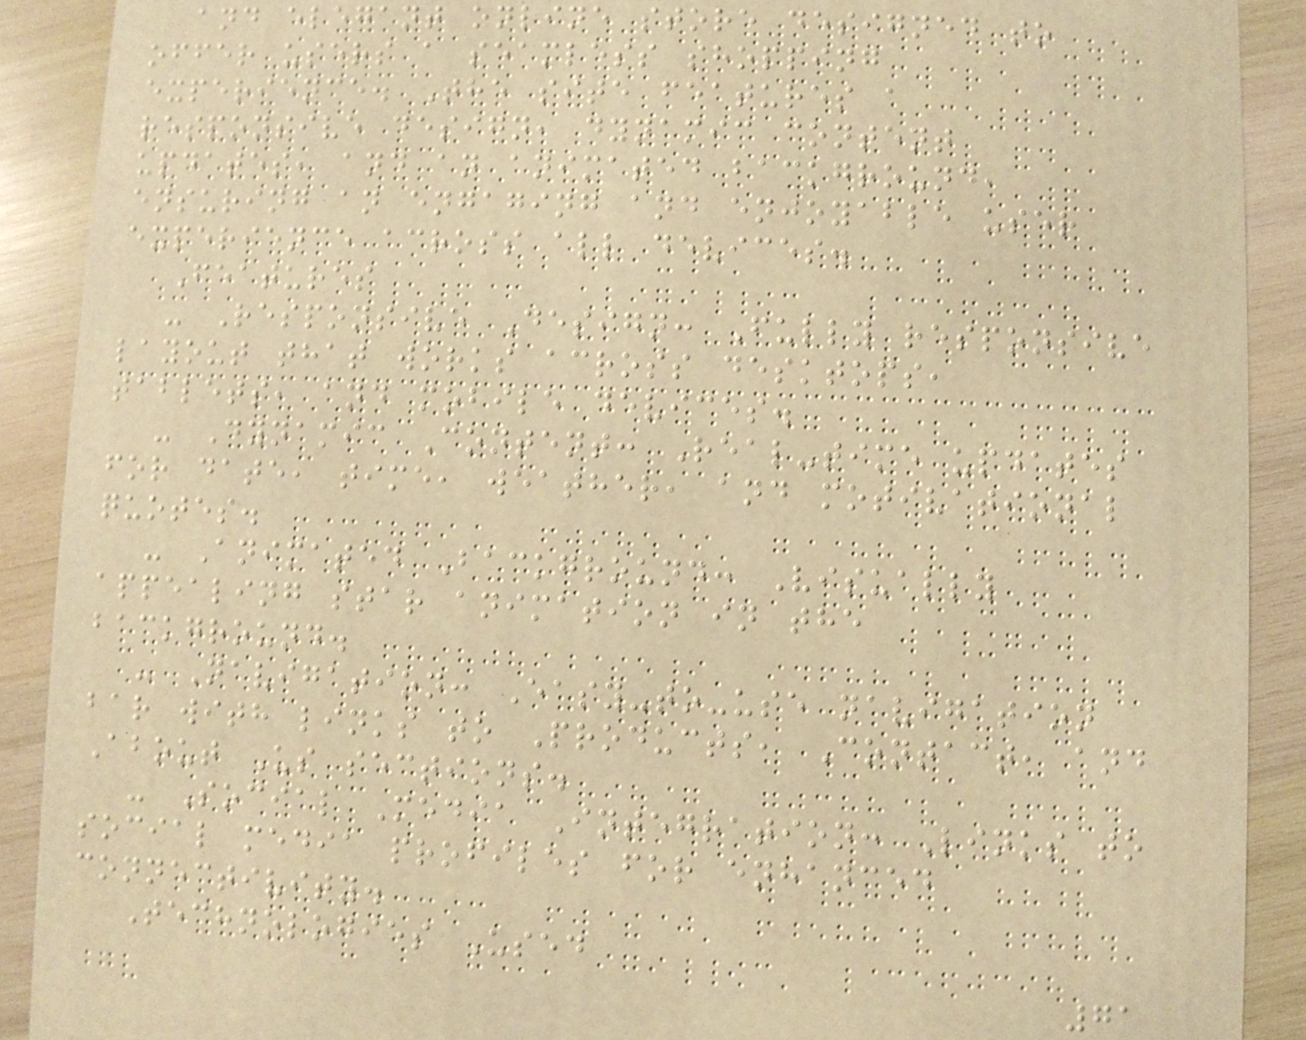and elegant online store designed to
offer users a seamless shopping
experience. The site features a
responsive design, dynamic content
updates, and an animated background,
ensuring an engaging and enjoyable user
experience across all devices.
Features
- Responsive Design: Fully responsive
layout that works across desktops,
tablets, and mobile devices.
- Dynamic Content: Real-time updates
for date, time, weather, and motivational
quotes.
- Animated Background: Visually
appealing star animation in the
background.
- Navigation: Easy-to-use navigation
bar with links to Products, Contact, and
About Us sections.
- Social Media Integration: Links to
social media profiles for enhanced
connectivity.
Technologies Used
71
